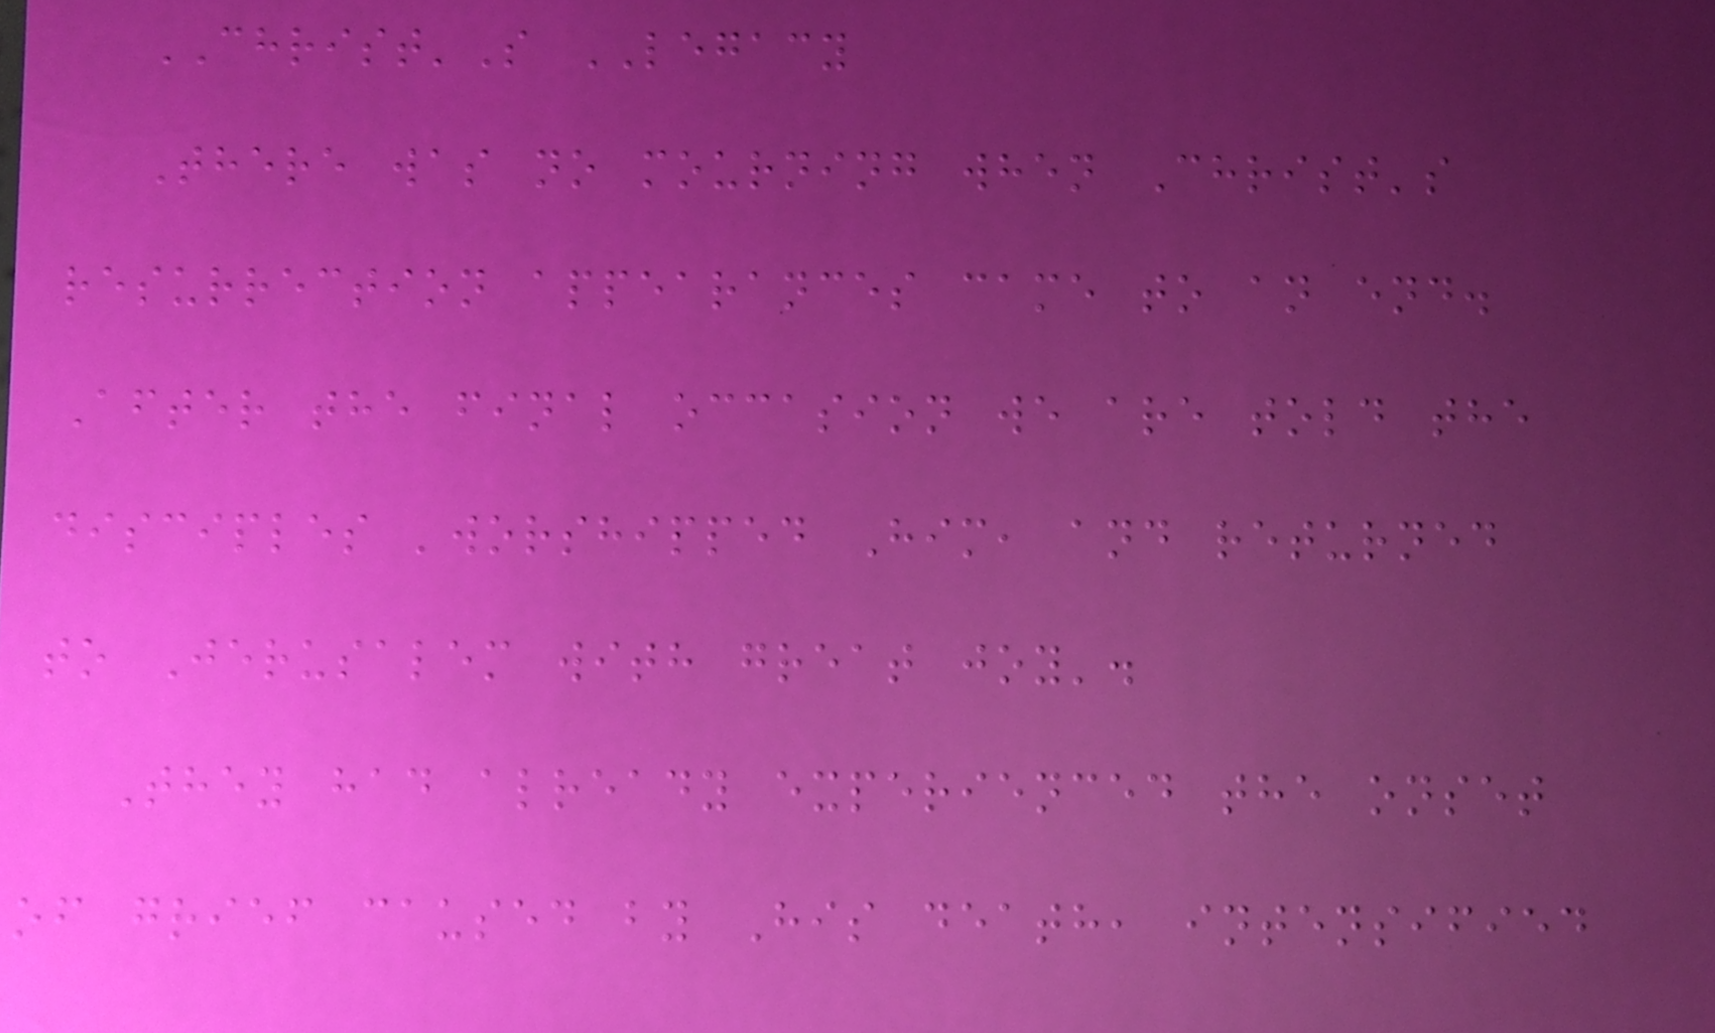CHRIST'S LEGACY
There was no mourning when Christ's
resurrection appearances came to an end.
After the final occasion we are told the
disciples 'worshipped Him, and returned
to Jerusalem with great joy'.
They had already experienced the onset
of grief caused by His death, intensified
